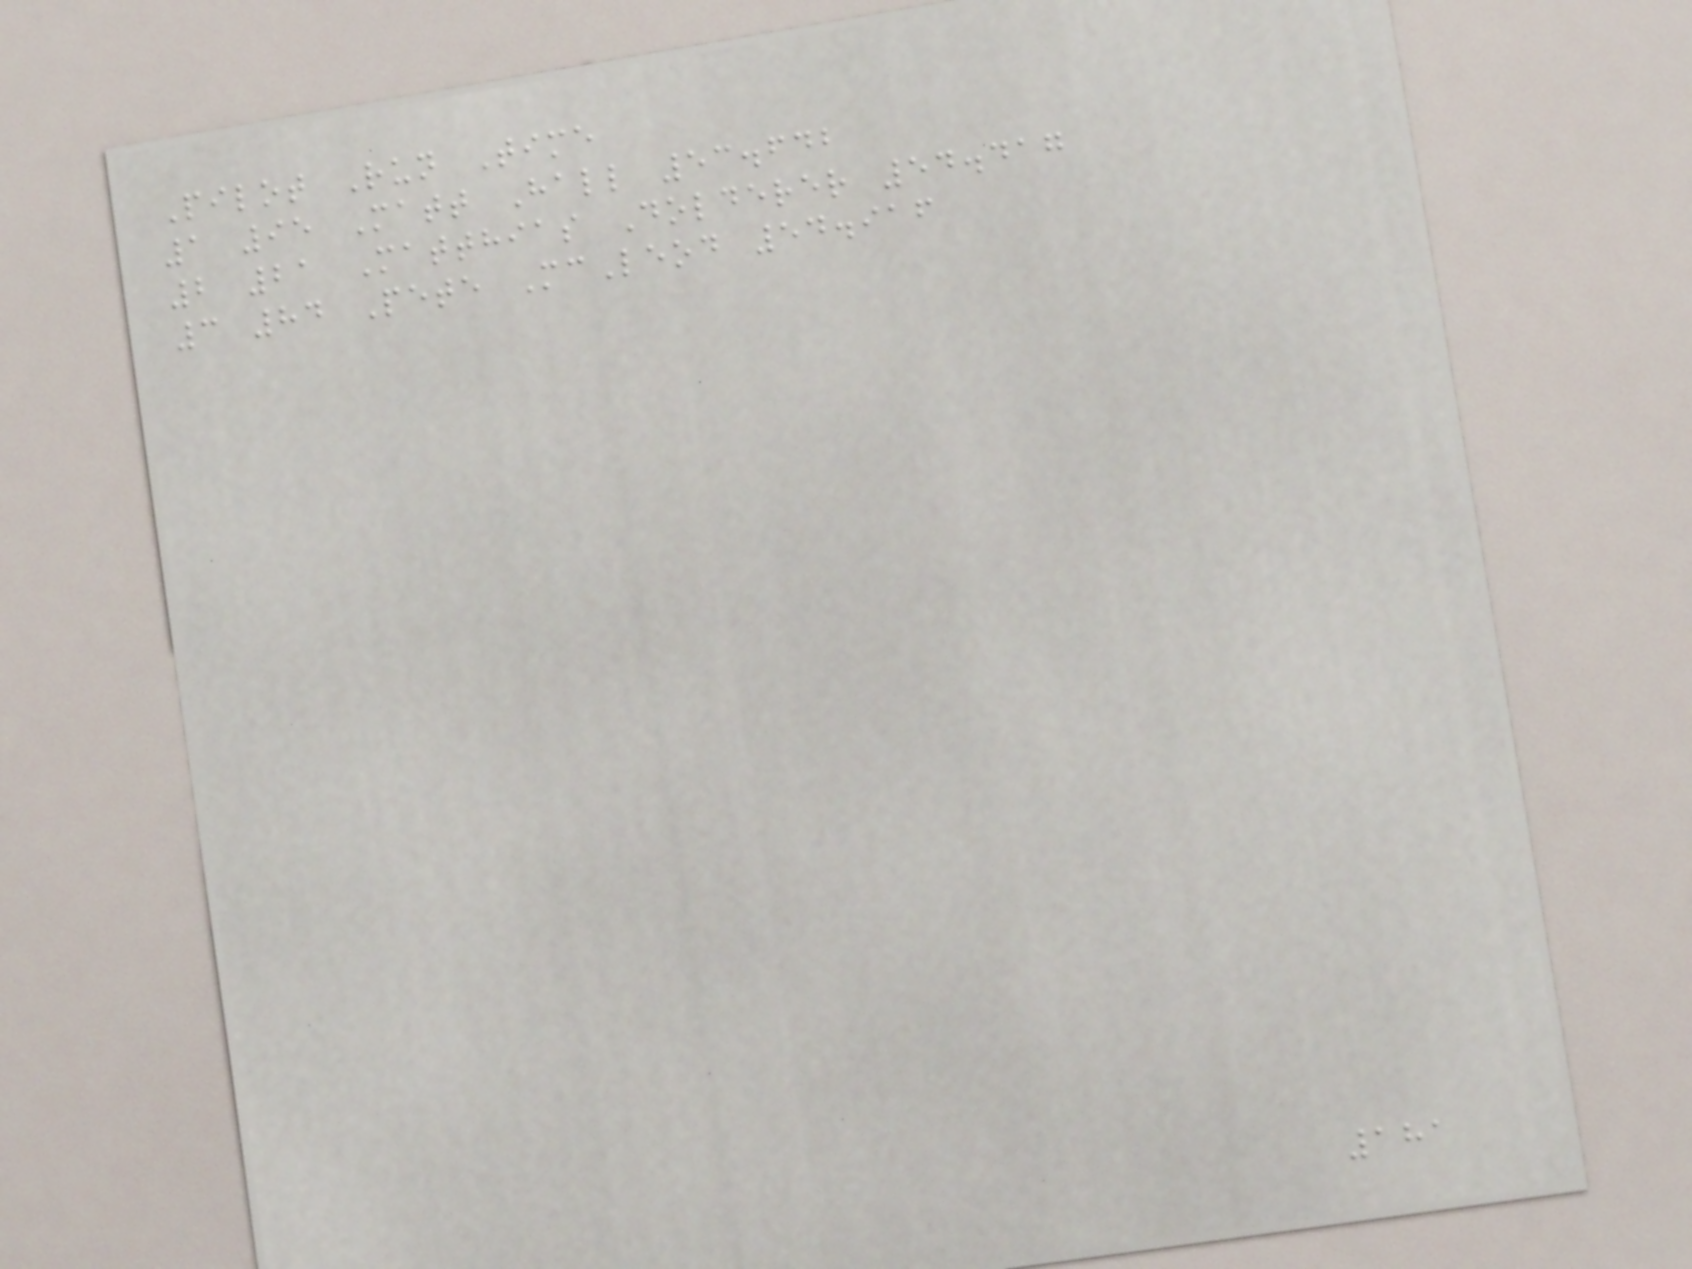Pilot Run Time
1 95 Matt Hall 53.642
2 21 Matthias Dolderer 54.417
3 84 Pete McLeod 54.916
181
